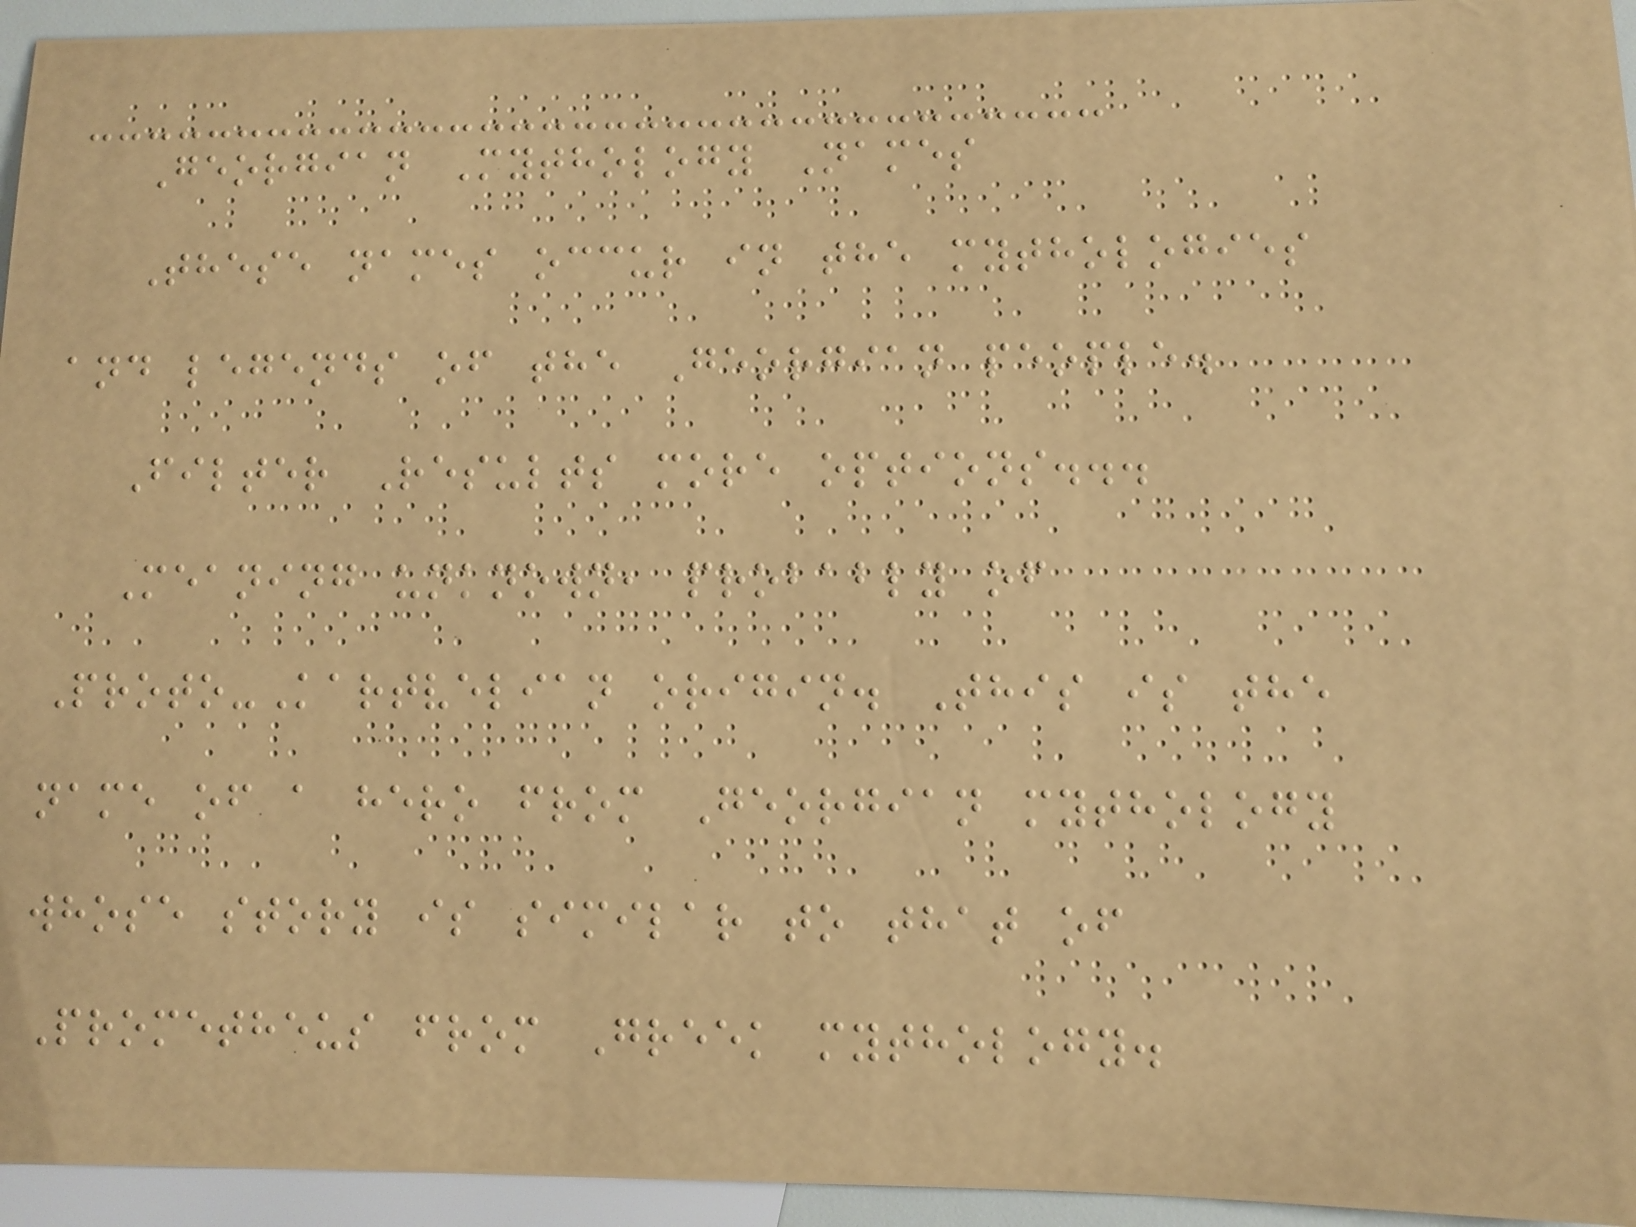Georgian Mythology Names
These names occur in the mythologies
and legends of the Georgian people.
Filter Results more options...
Meaning unknown, probably of
Proto-Kartvelian origin. This is the
name of a hero from Georgian mythology
whose story is similar to that of
Prometheus from Greek mythology.
